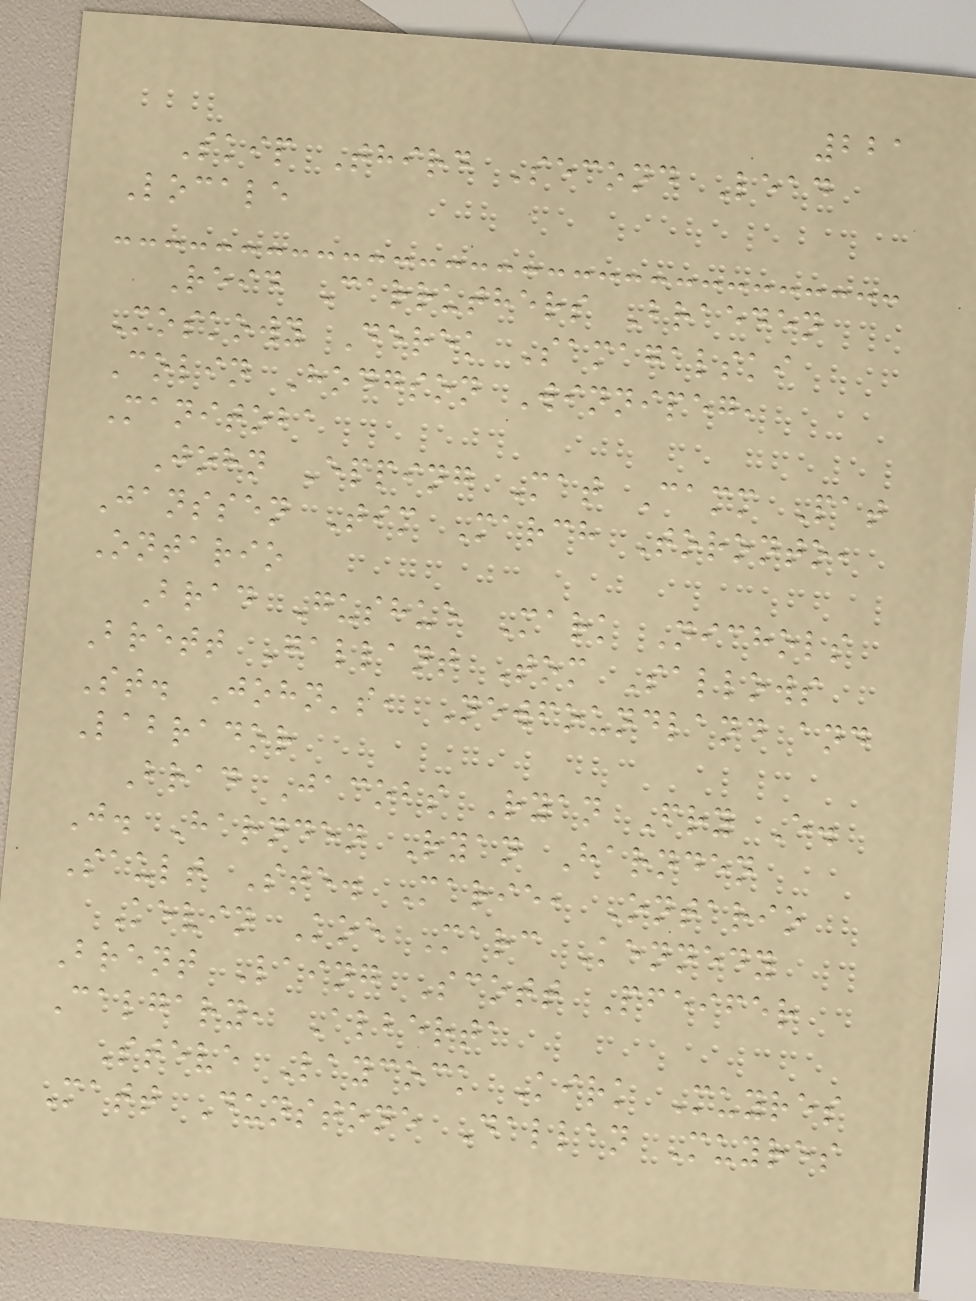221
Skip Third Second Lead
Locale
Reid Carruthers Braeden
Moskowy Derek Samagalski
Colin Hodgson Winnipeg,
Manitoba
John Epping Mat Camm Pat
Janssen Tim March Toronto,
Ontario
Brad Gushue Mark Nichols
Brett Gallant Tom Sallows
St. John's, Newfoundland and
Labrador
Brad Jacobs Ryan Fry E.
J. Harnden Ryan Harnden
Sault Ste. Marie, Ontario
Kevin Koe Marc Kennedy
Brent Laing Scott Pfeifer
Calgary, Alberta
Steve Laycock Kirk Muyres
Matt Dunstone Dallan Muyres
